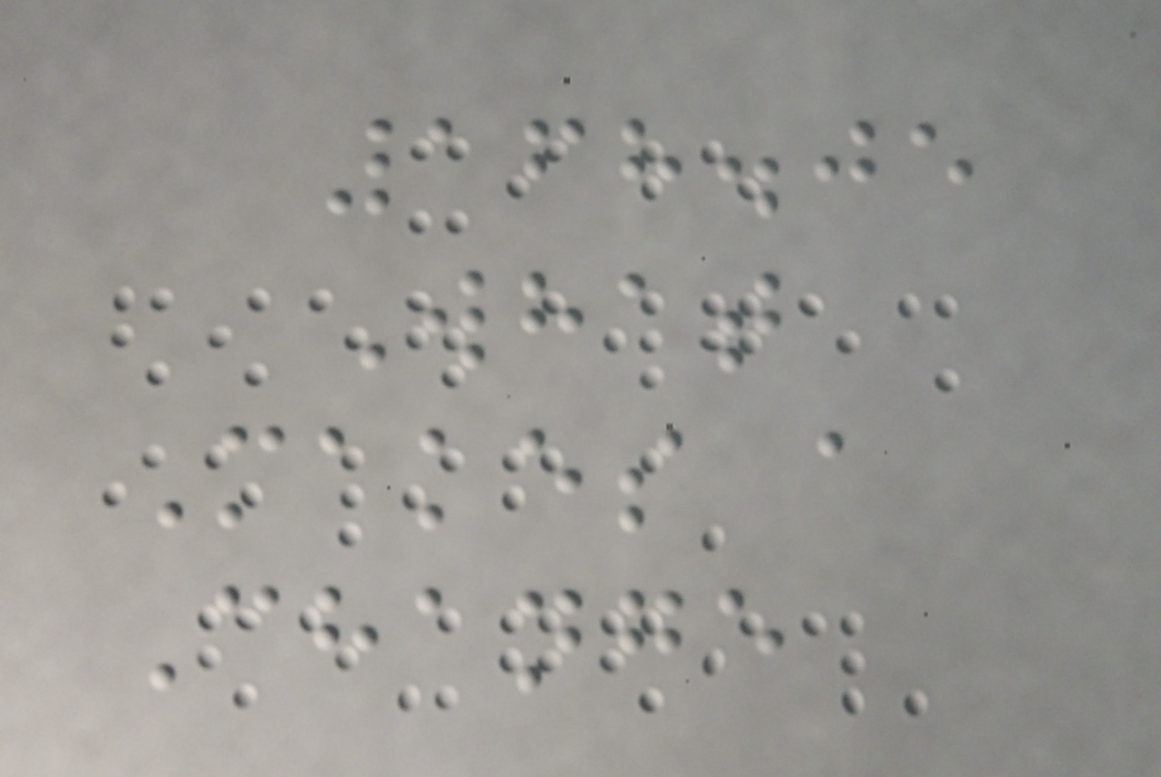168.05
What
Makes a
Change
